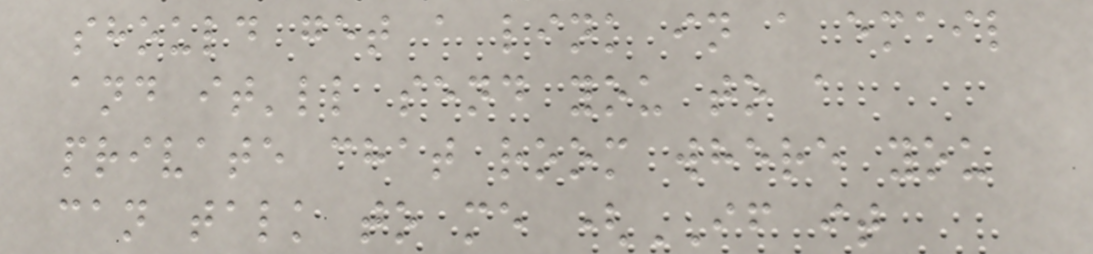should get a link in a email
and it'll send you to a
private chat room where you
can talk to me (IF it
